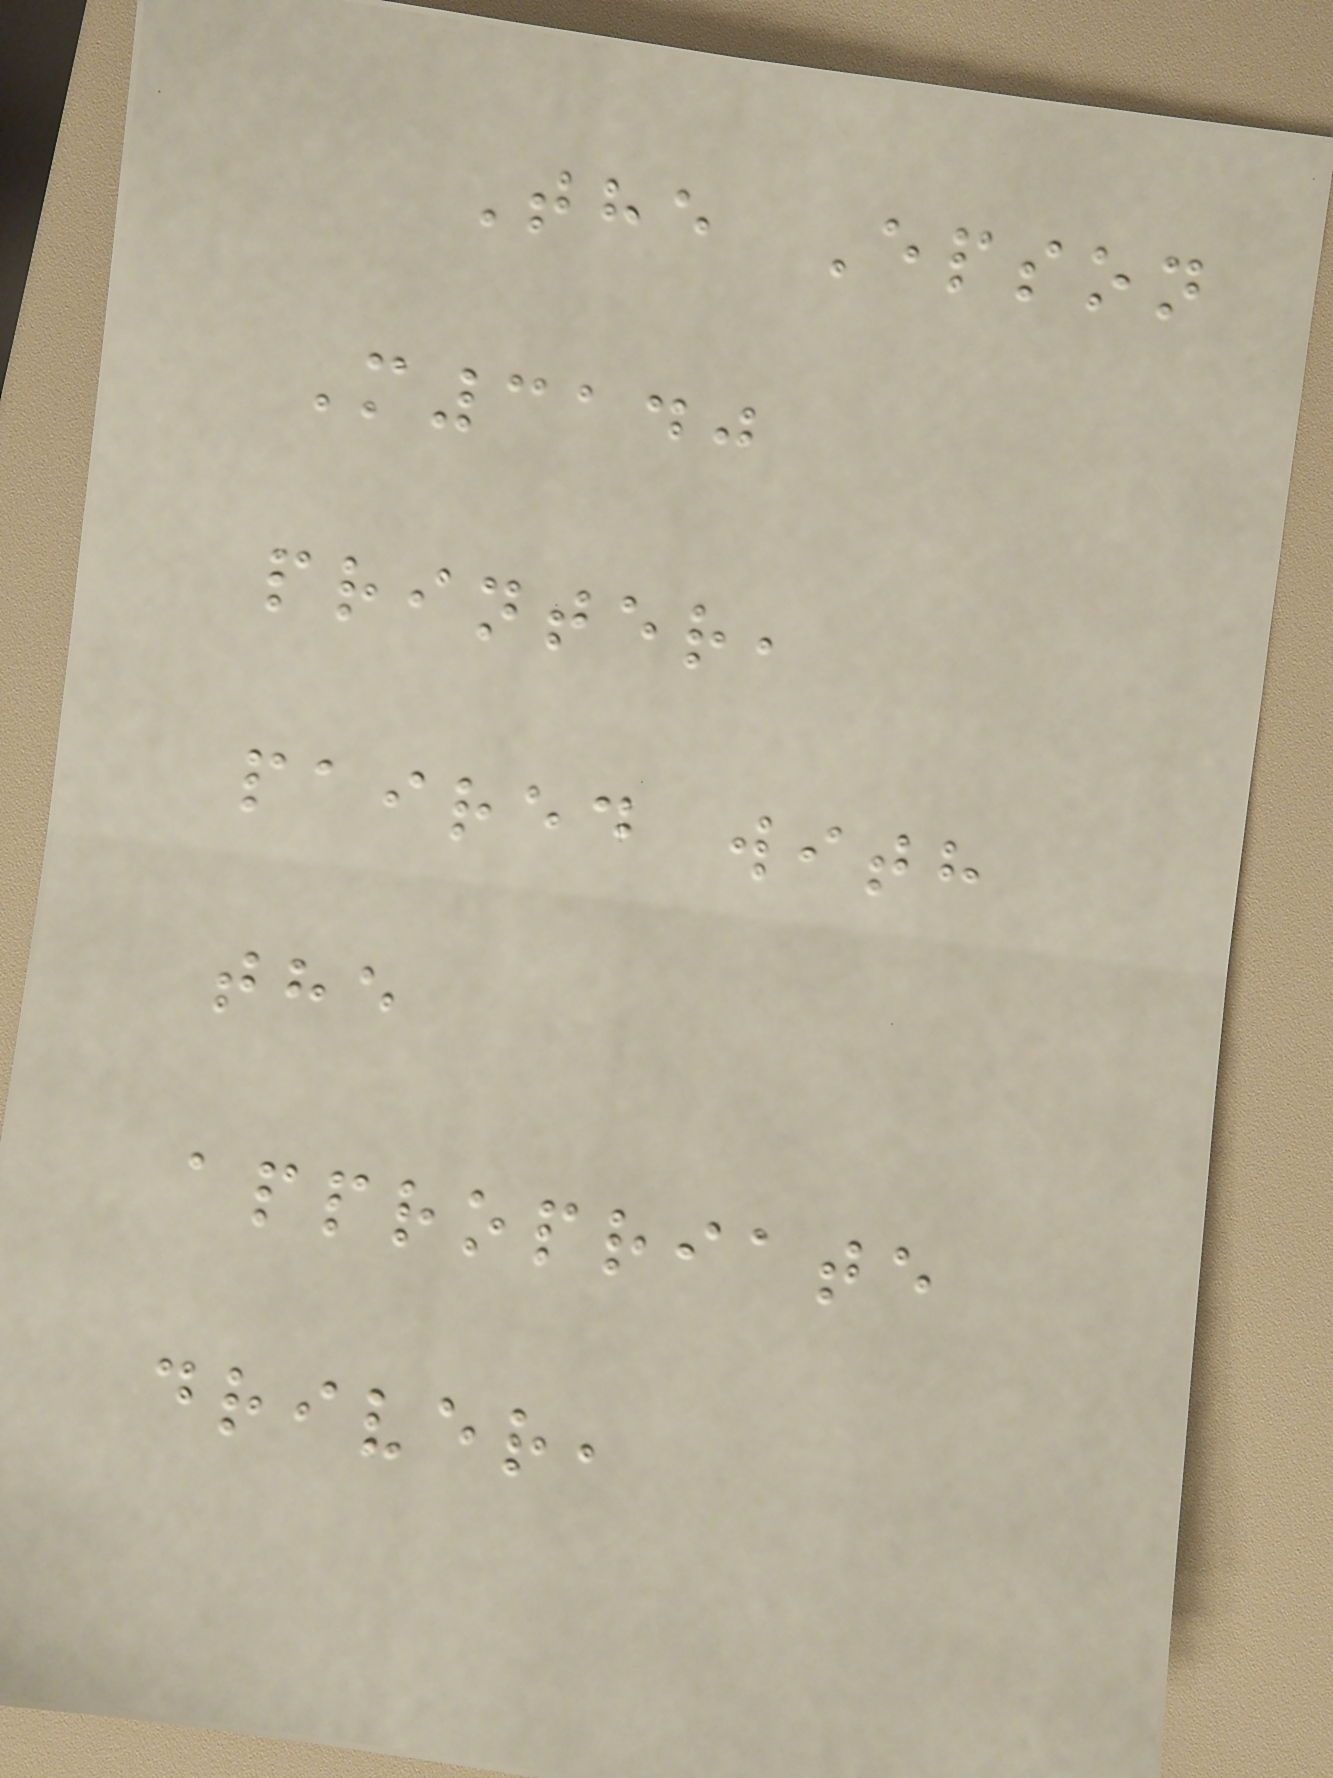The Epson
M3140
printer,
paired with
the
appropriate
driver,
